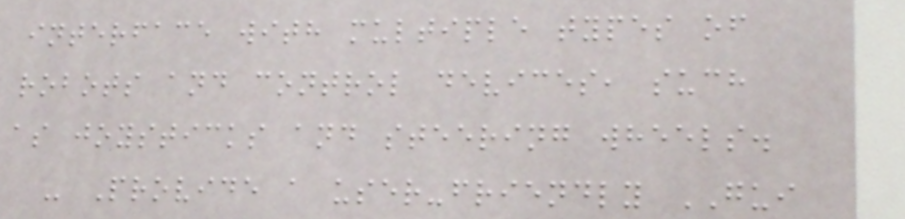interface with multiple types of
robots and control devices, such
as joysticks and steering wheels.
- Provide a user-friendly GUI
